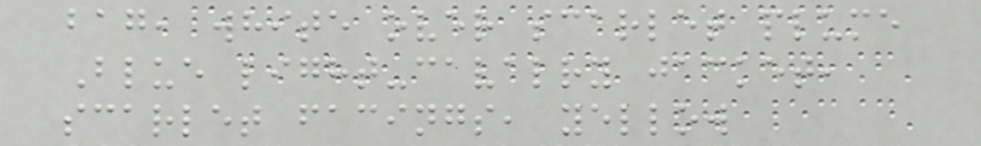bag, white over scarlet plume
Blue light-cavalry jacket,
scarlet facings, yellow
